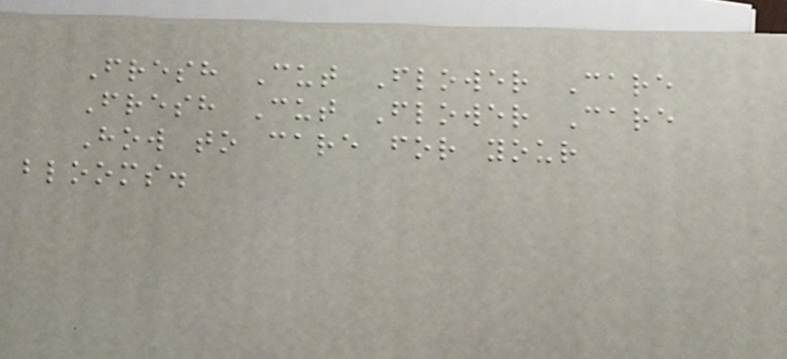Fresh Cut Flower Care
Fresh Cut Flower Care
How to care for your
blooms.
